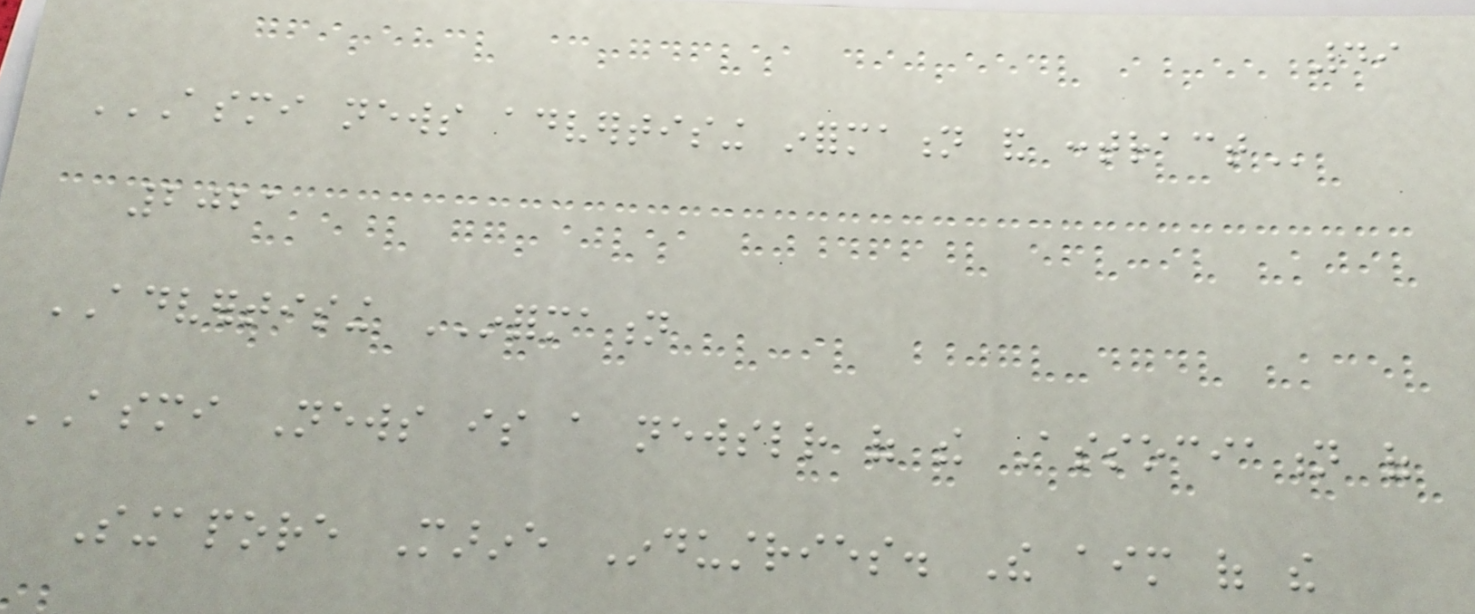49
ASMI NEWS ADVERTISING INFORMATION AND CONTRACT
2021
ADVERTISING INFORMATION
ASMI News is a newsletter of the Association of
Singapore Marine Industries. The aim of the
